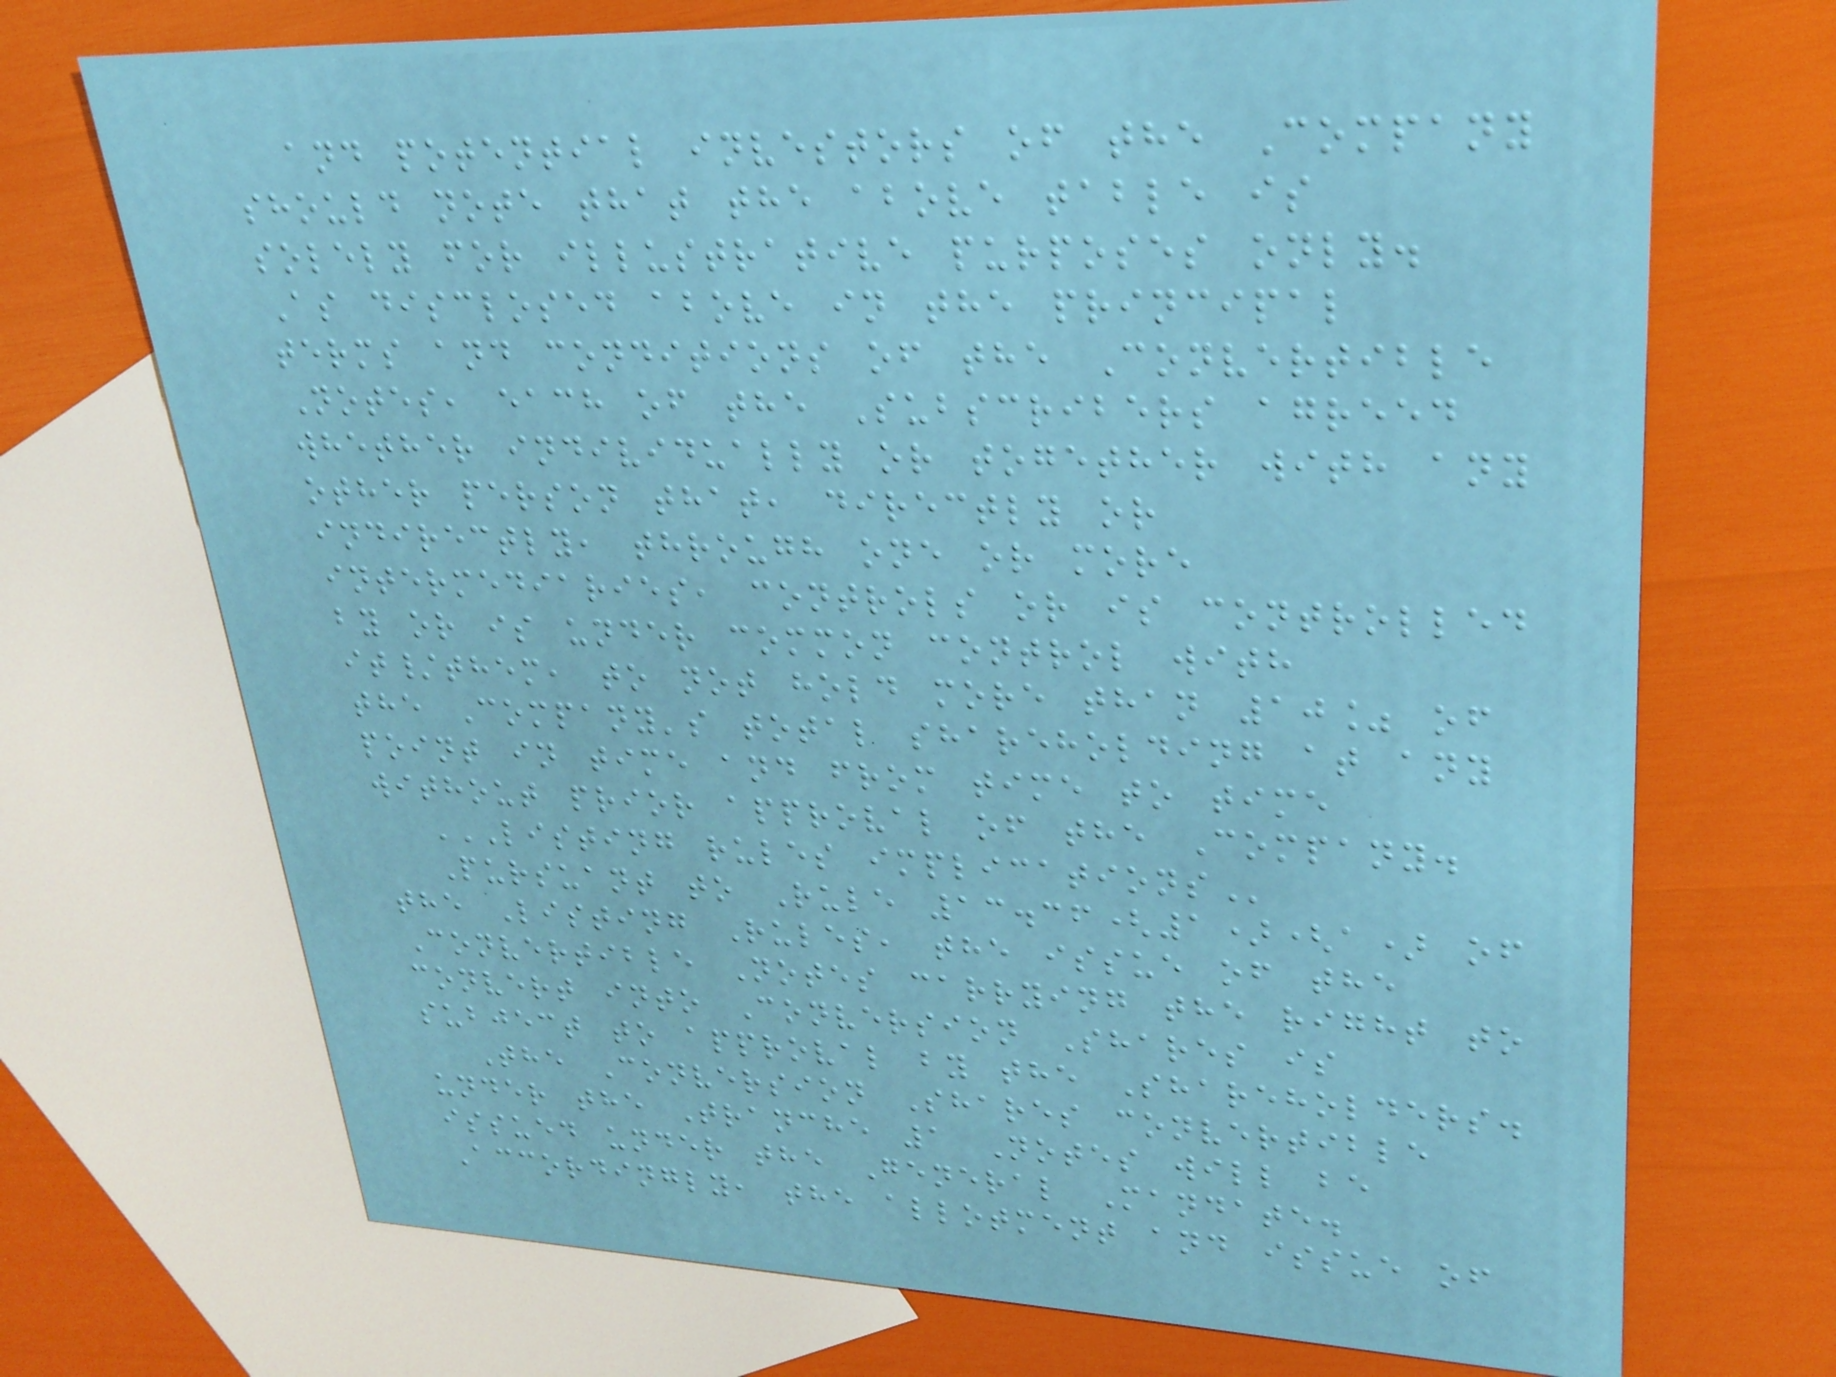and potential investors of the Company
should note that the above table is
solely for illustrative purposes only.
As disclosed above in the principal
terms and conditions of the Convertible
Notes, each of the Subscribers agreed
whether individually or together with any
other person that, directly or
indirectly, through one or more
intermediaries, controls or is controlled
by or is under common control with
it/them, to not hold more than 10% of
the Company's total shareholding at any
point in time and from time to time
without prior approval of the Company.
LISTING RULES IMPLICATIONS
Pursuant to Rule 13.36(1)(a) of
the Listing Rules, the issue of the
Convertible Notes carrying the right to
convert into Conversion Shares is
subject to approval by the Shareholders.
The Conversion Shares convertible
under the Tranche 1 Notes will be
issued under the General Mandate.
Accordingly, the allotment and issue of
